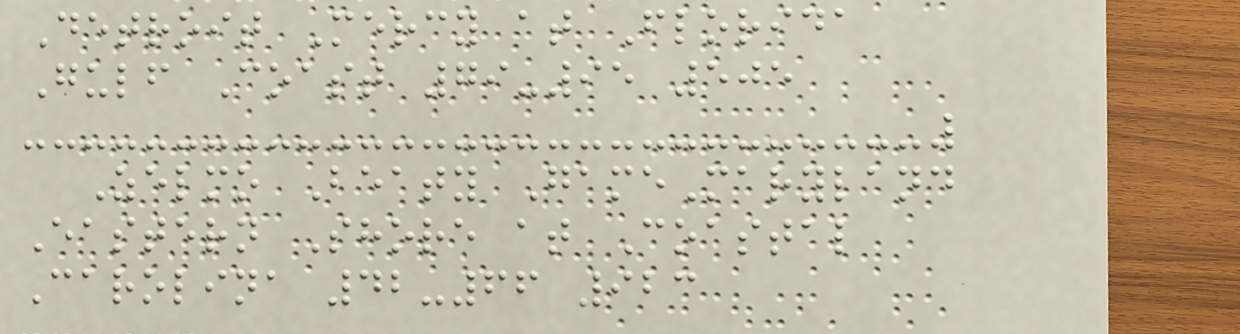Detroit Mercy at Florida
Gulf Coast 79-95 505
Zelmo Beaty GameMaryland
Eastern Shore at Coastal
Carolina 42-66 923
